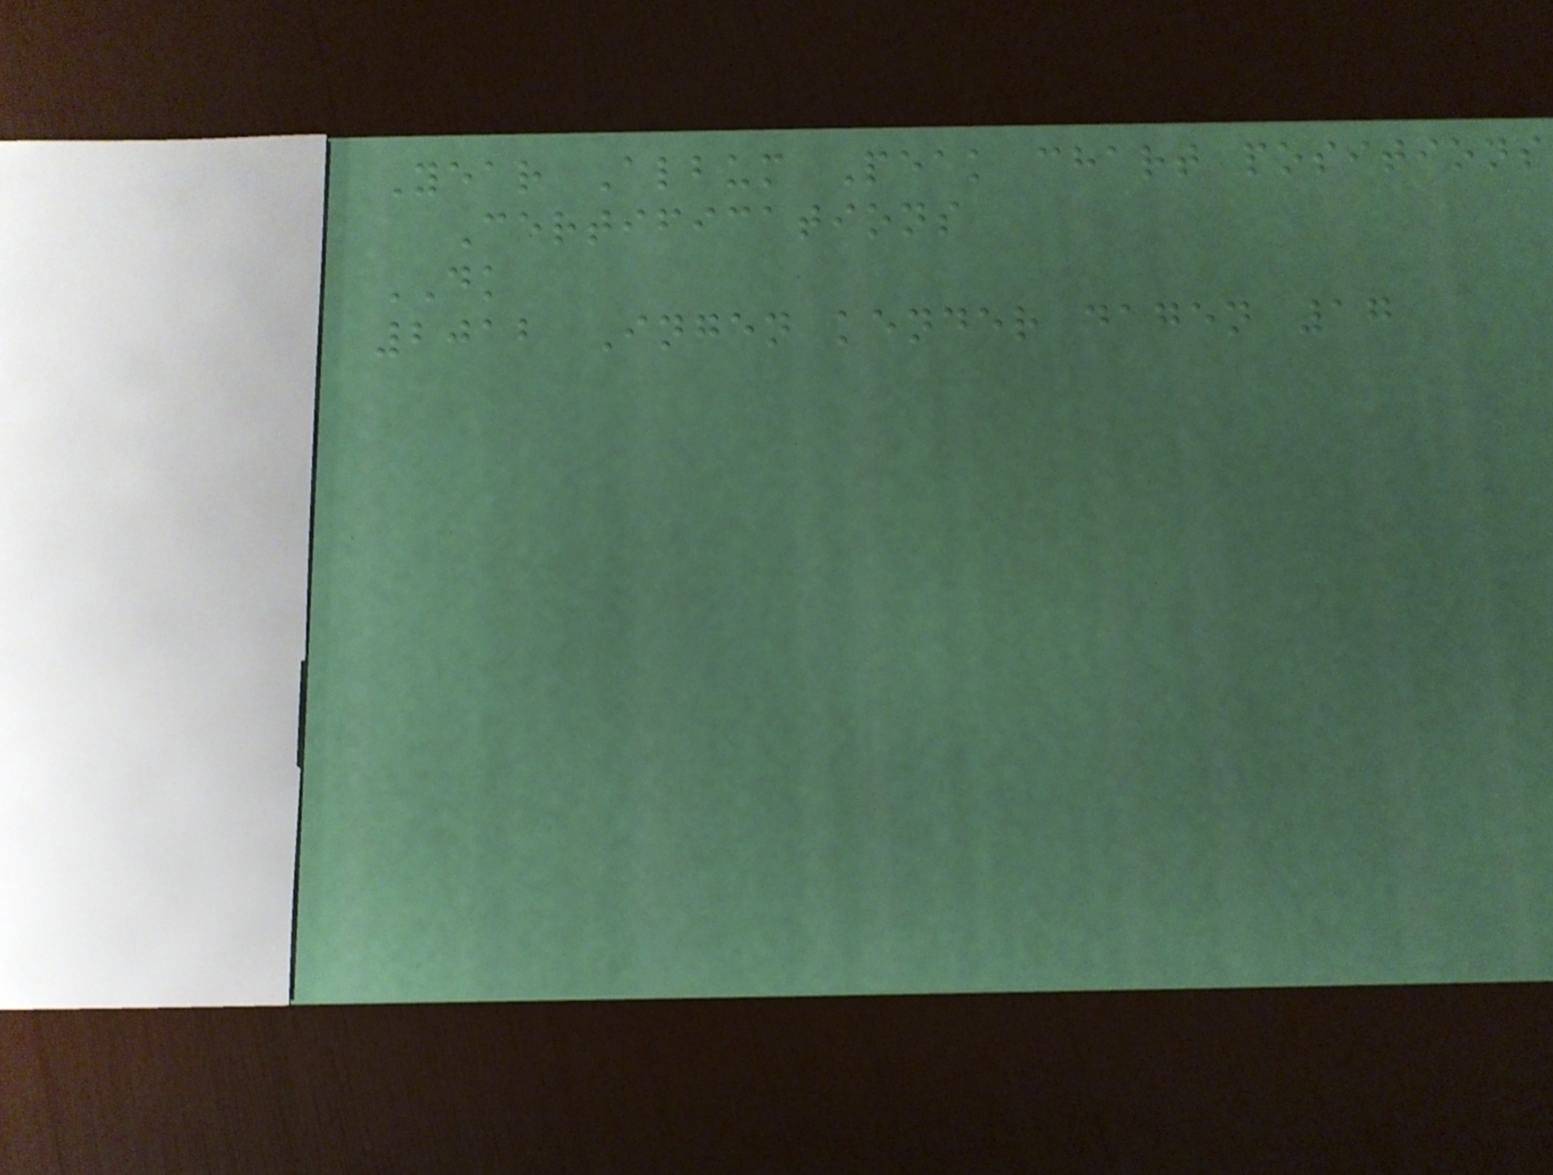Year Album Peak chart positions
Certifications
DK
2012 Ingen kender dagen 17
